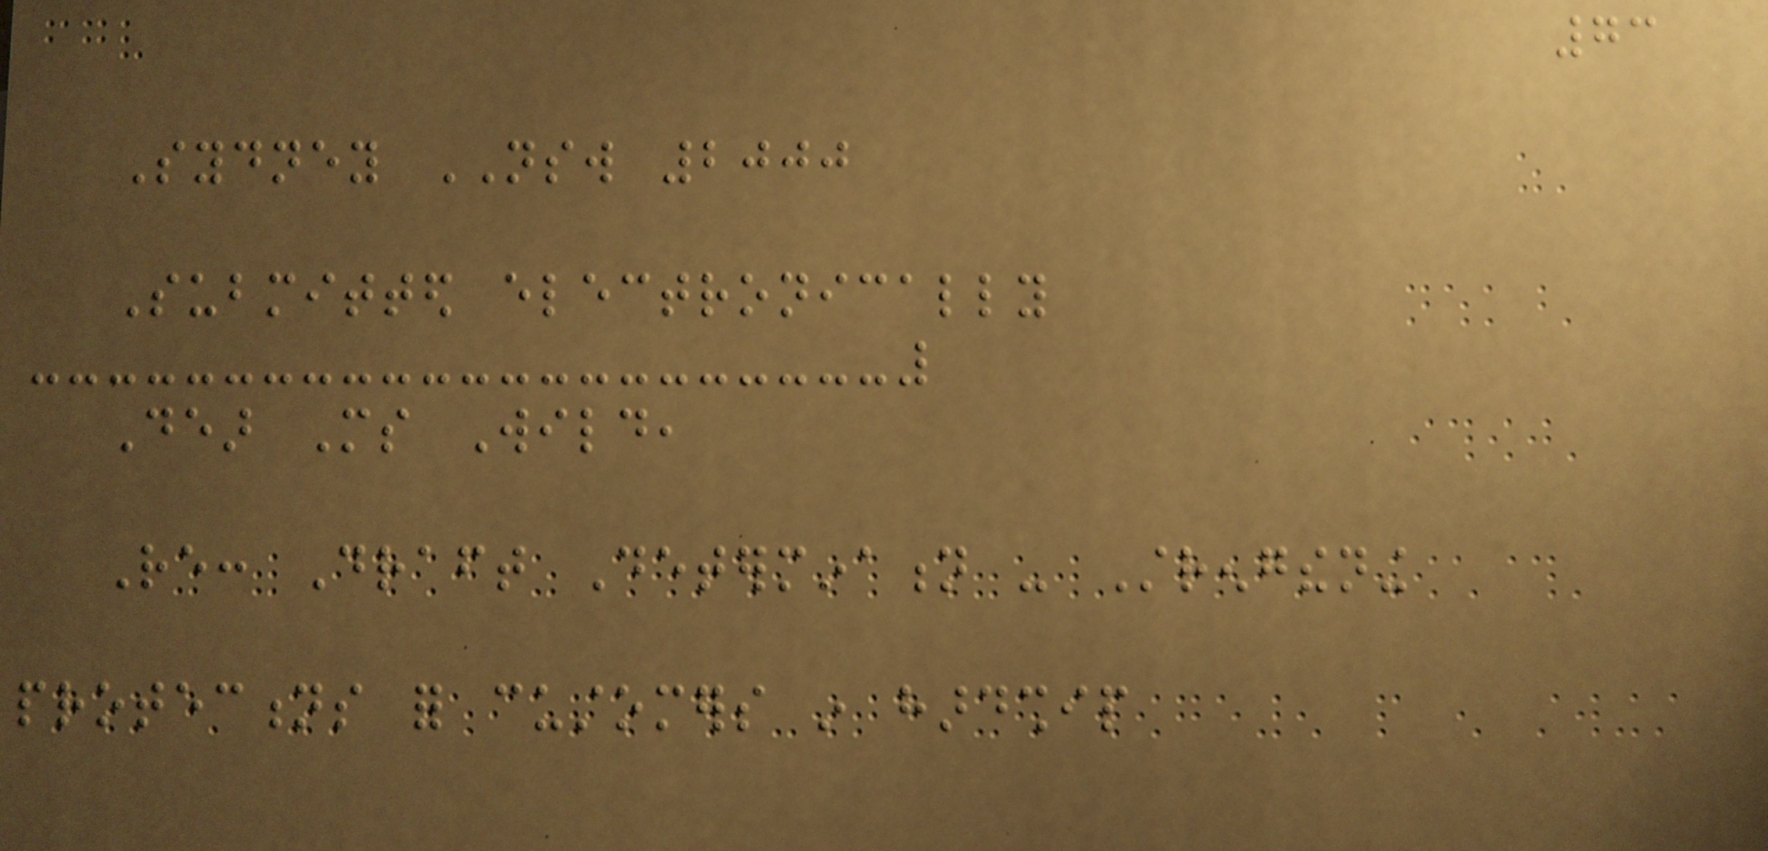73
Sydney NSW 2000
Submitted electronically
Dear Ms Wild,
Re: Draft Determination - Strengthening
protections for customers in hardship
